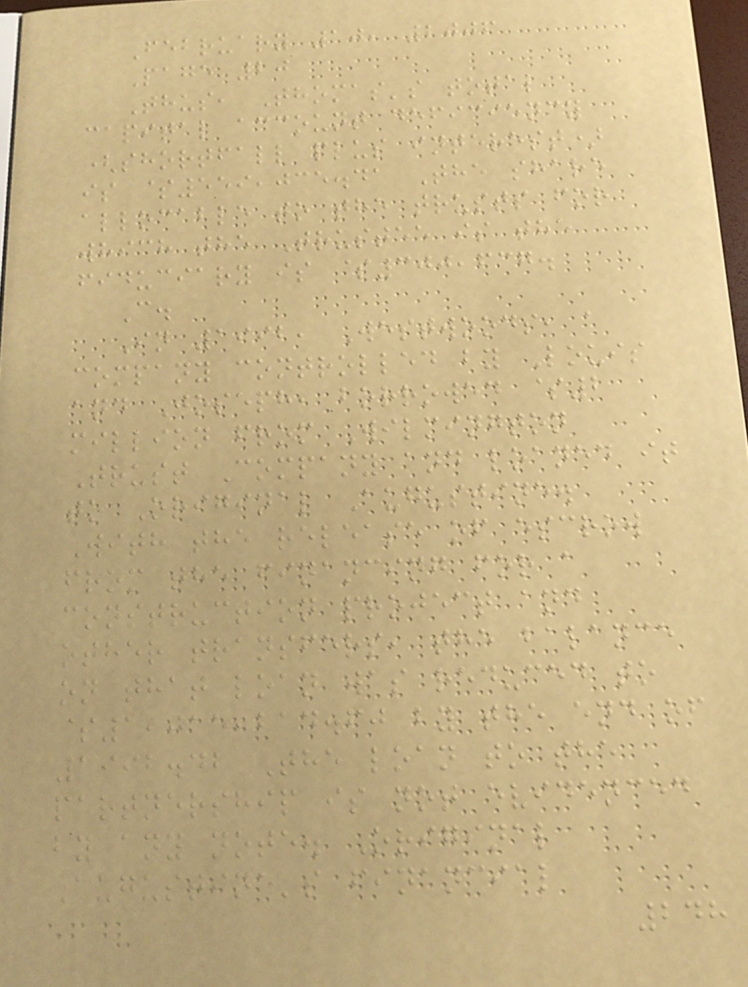February 10, 2006
Page 20
Thus, Thomas's total
capital account deficiency
(shortfall plus interest)
is $559,035.41 The share
allocable to the trusts for
which the Trustee is the
fiduciary is $300,637.
C.
In 1992, Westwoods, a
company controlled by Louis
and Joseph, borrowed $2
million from Wilmington
Trust Company and loaned it
to Original Augustine.
With the release of escrow
from the financing for a
construction project and
other transfers, the balance
on that loan was reduced to
$1,015,214.60 by the end of
1992.42 The loan to the
partnership is not evidenced
by any note. Original
Augustine's financial
248
